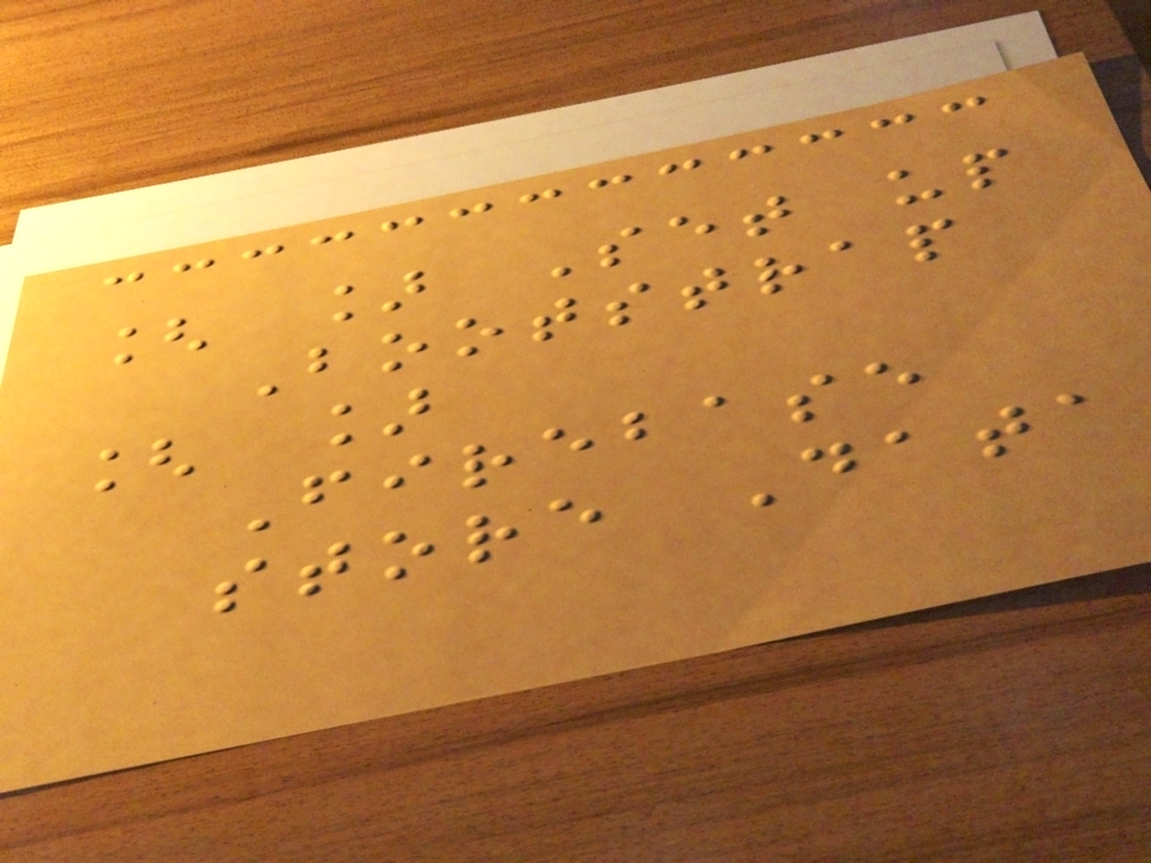[ ] Set up
Bootstrap
[ ]
Firebase
store Data
